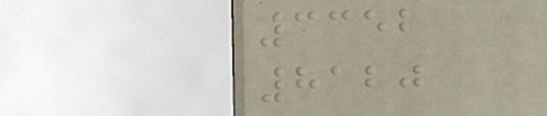3352
8120
